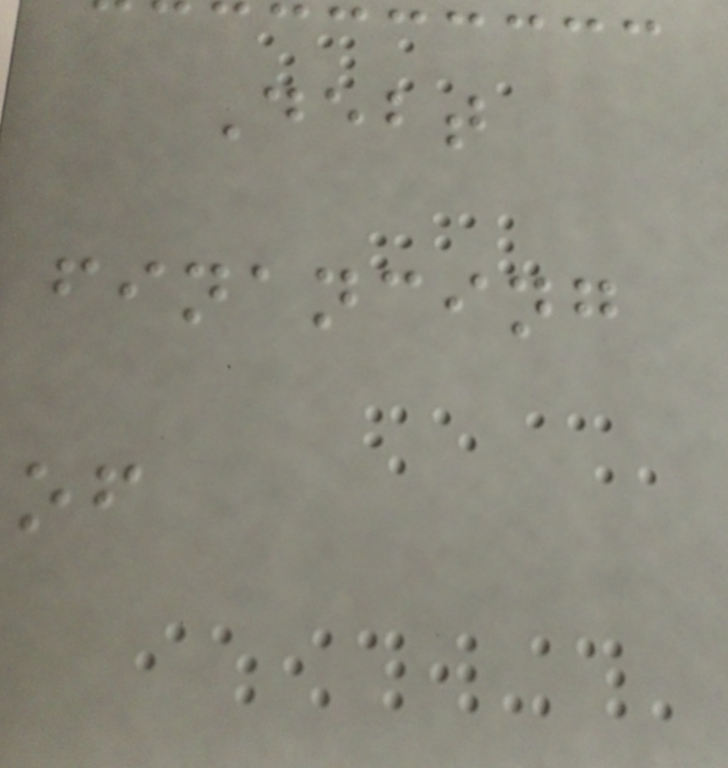Debt
financing
of
